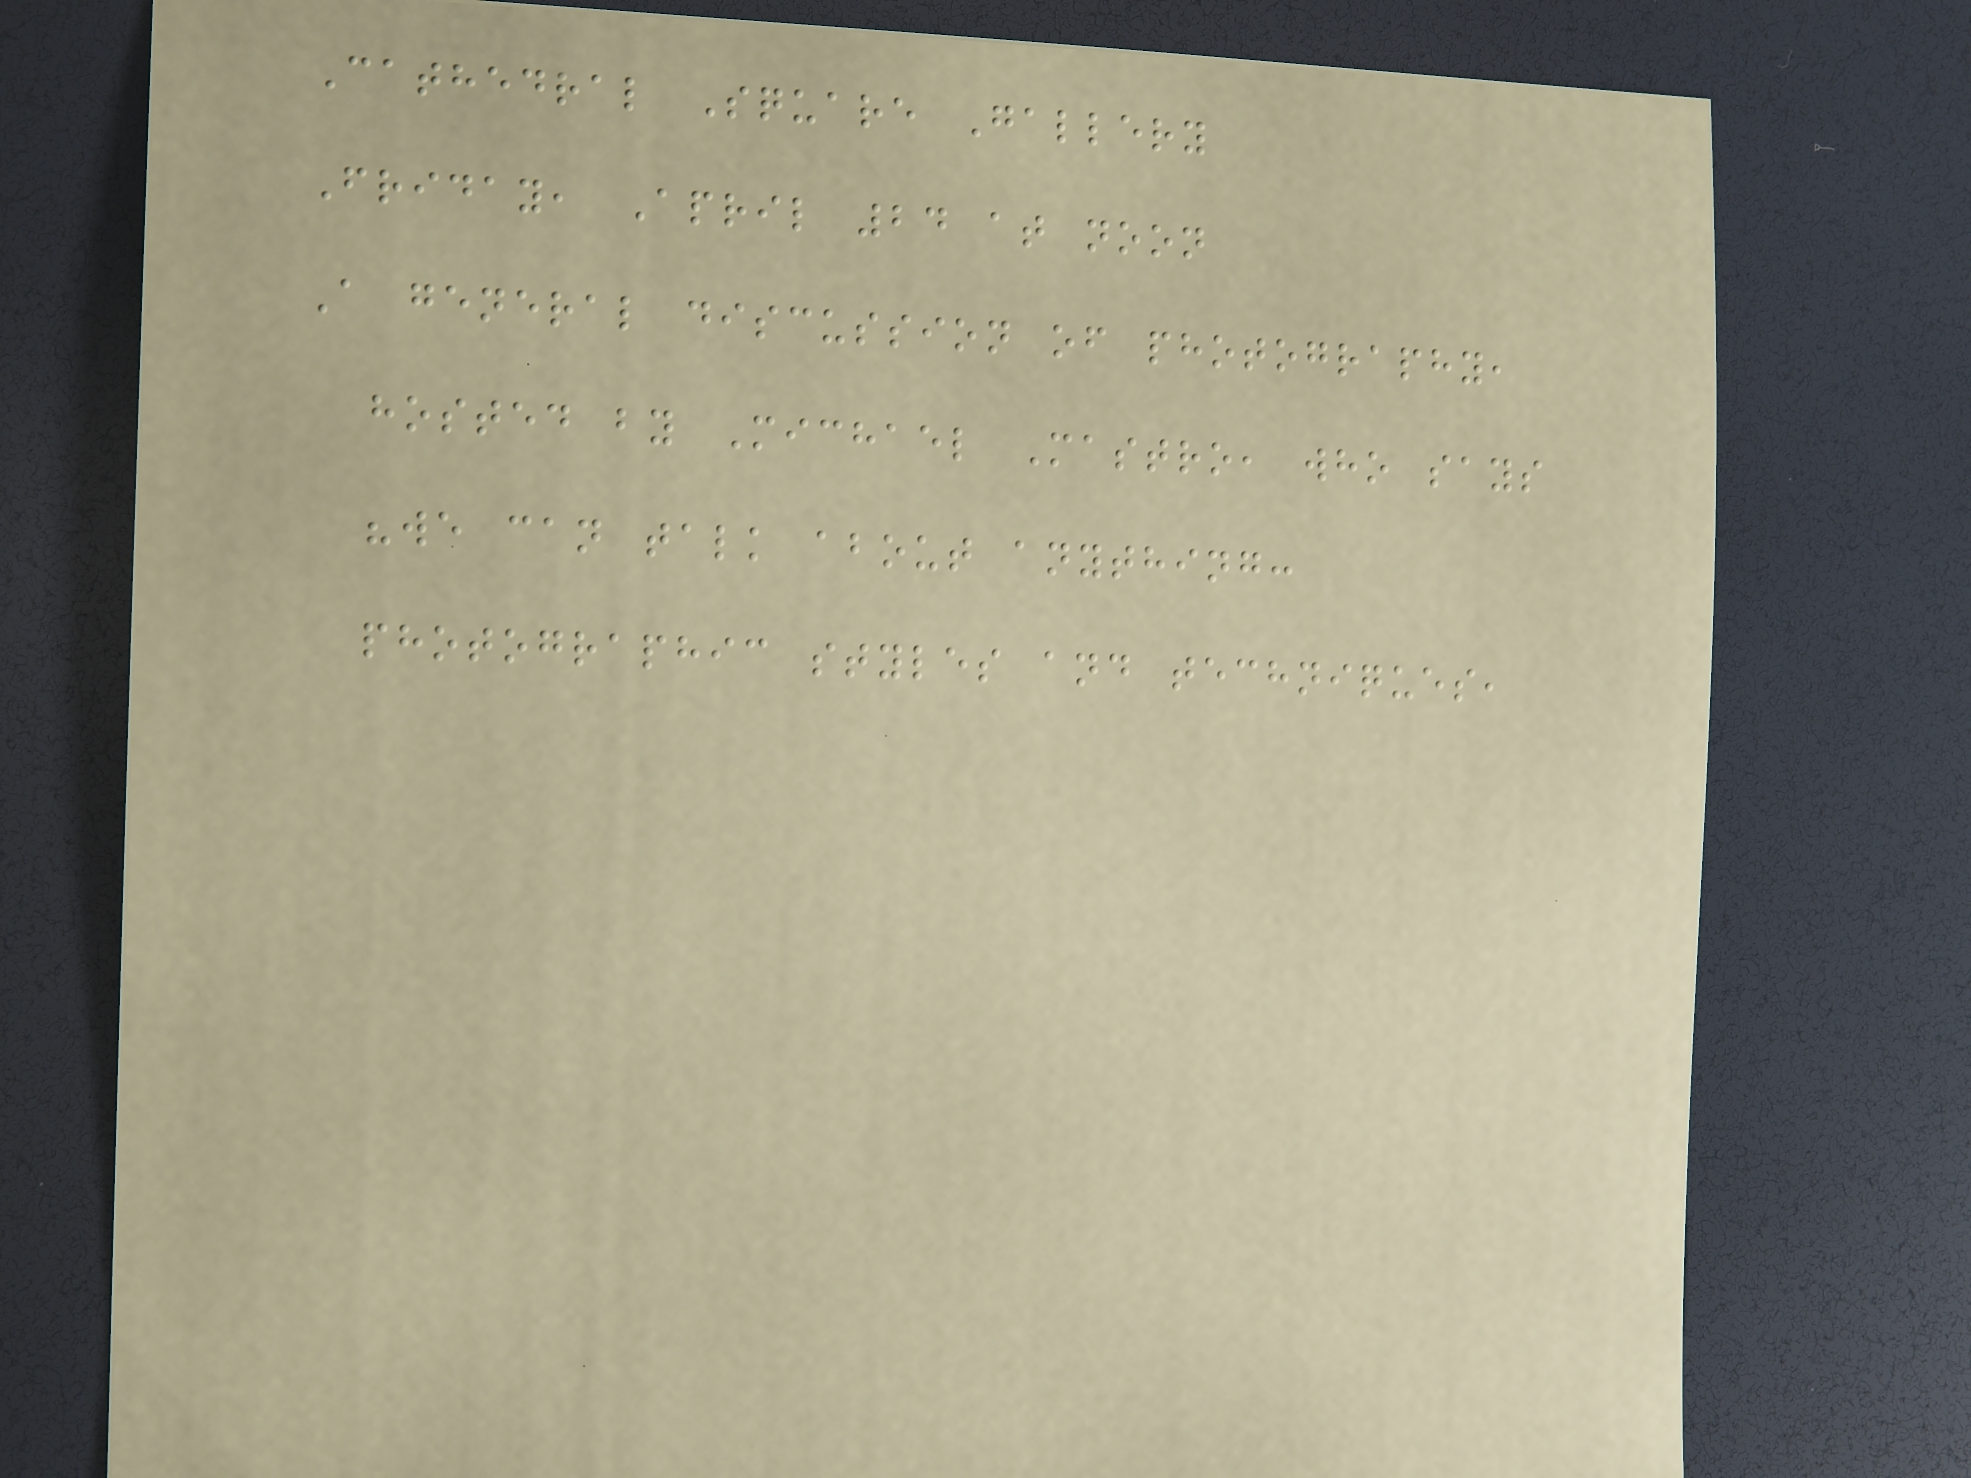Cathedral Square Gallery
Friday, April 24 at noon
A general discussion of photography,
hosted by Michael Mastro, who says
"we can talk about anything:
photographic styles and techniques,
